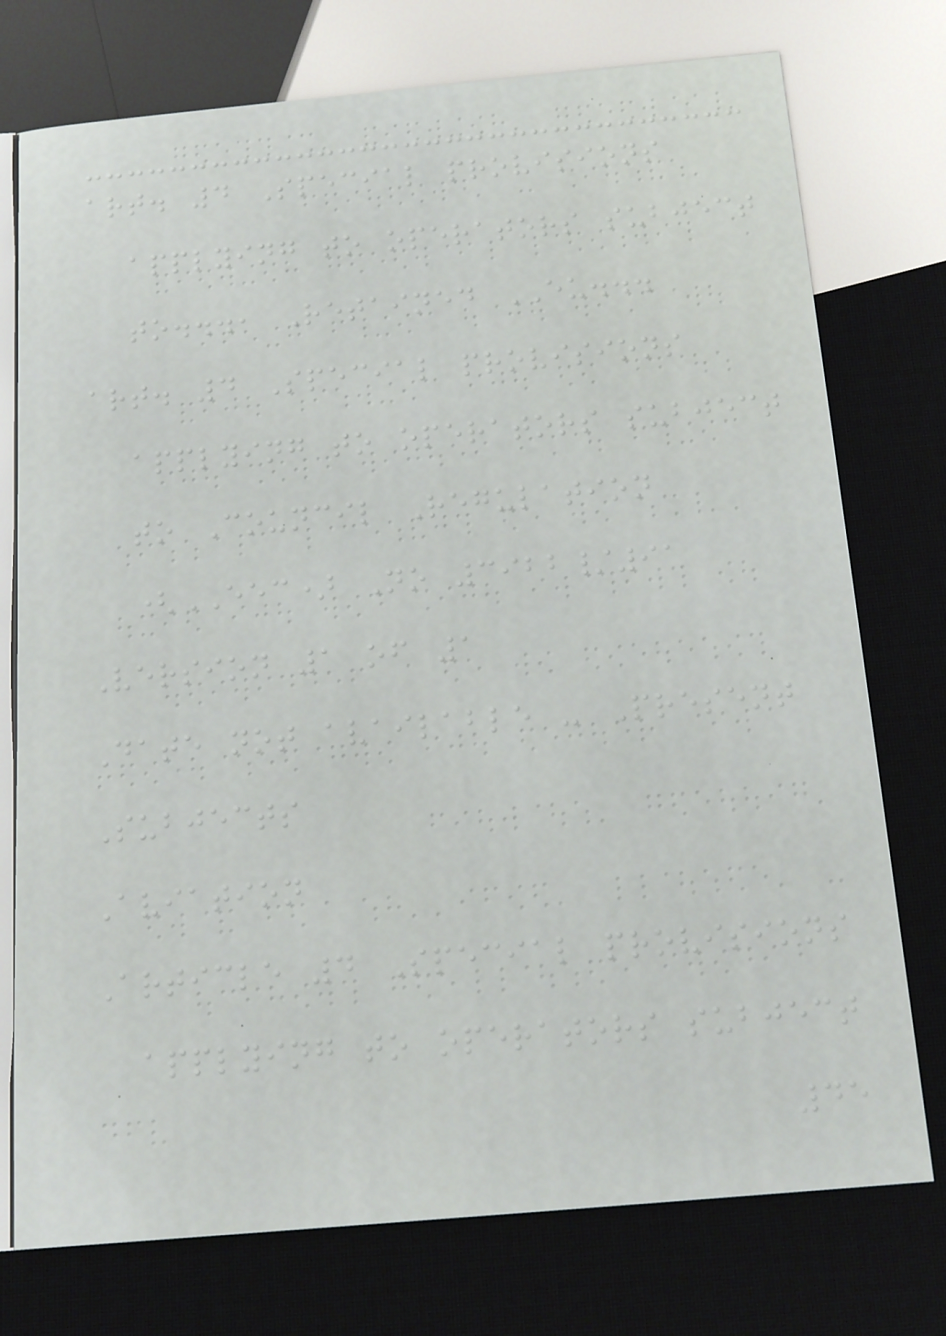art. 4 Special provisions
applying to operators subject
to..., Retained EU...
art. 4 Special provisions
applying to operators subject
to Council Regulation
(EEC) No 3922/91
Version 1 of 1
Date not available - Present
Subjects
Aviation
Article 4 Special provisions
applying to operators subject
45
